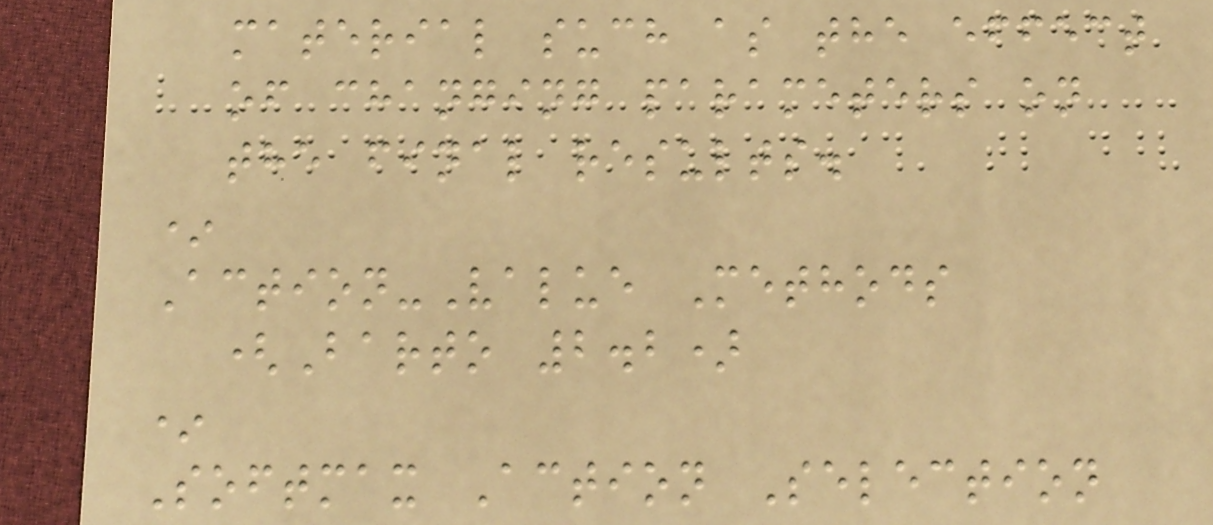material such as the effect
of changing parameters on
the final results.
*
Action-Value Methods
(Barto 2.2)
*
Softmax Action Selection
